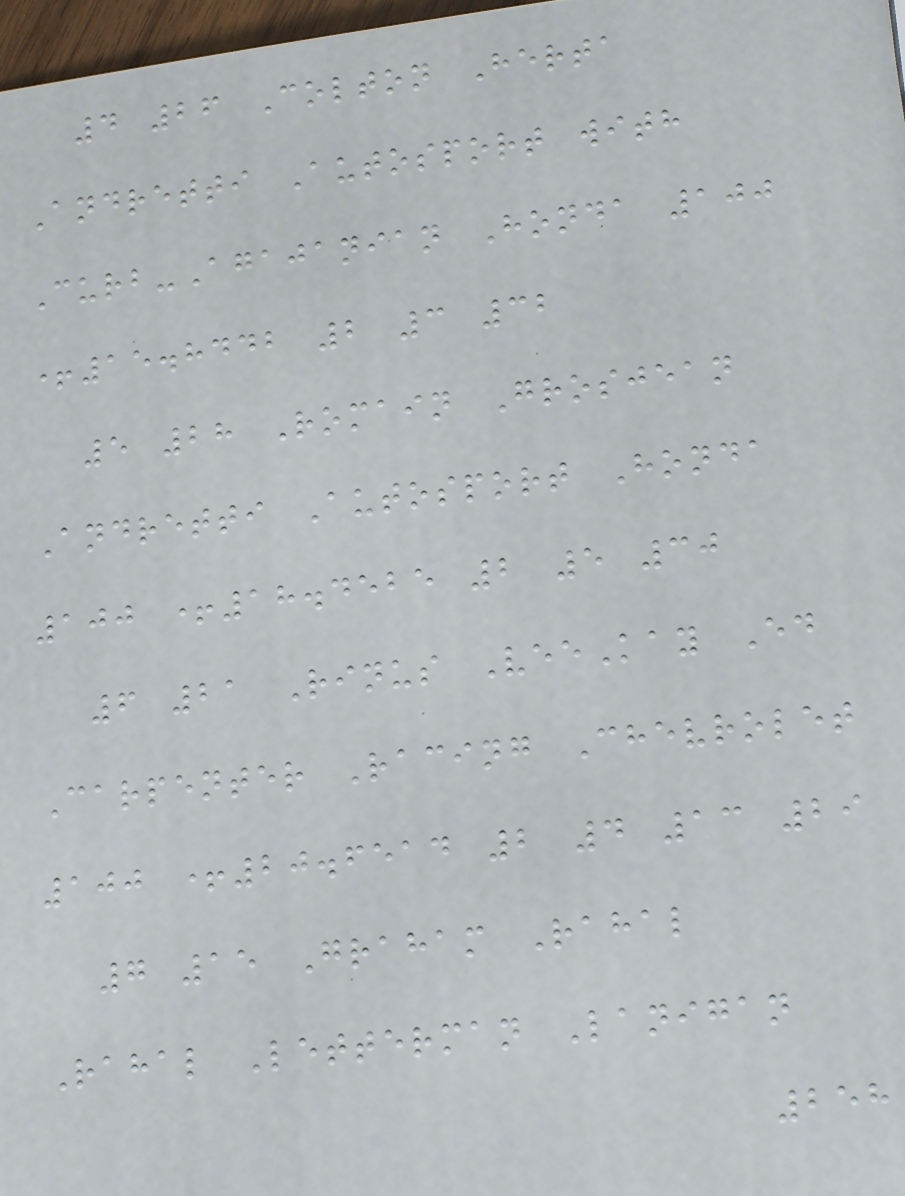4 26 Colton Herta
Andretti Autosport with
Curb-Agajanian Honda 100
+15.8442 2 3 32
5 28 Romain Grosjean
Andretti Autosport Honda
100 +18.4525 2 5 30
6 21 Rinus VeeKay Ed
Carpenter Racing Chevrolet
100 +20.6514 2 4 13 29
7 15 Graham Rahal
Rahal Letterman Lanigan
258
